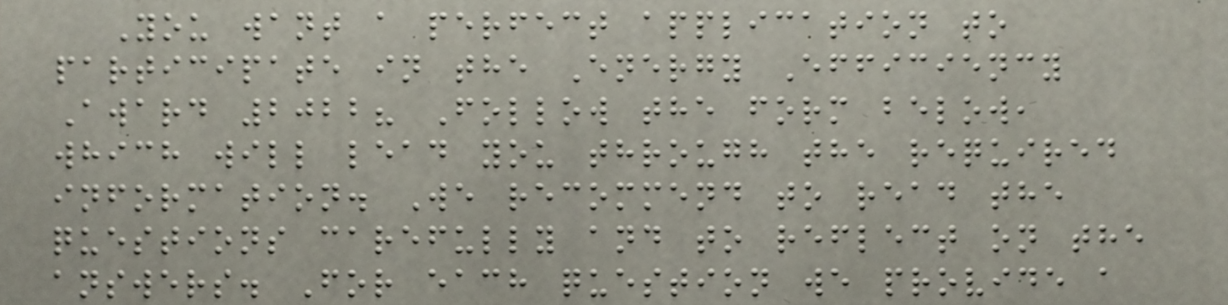You want a perfect application to
participate in the Energy Efficiency
Award 2022? Follow the form below,
which will lead you through the required
information. We recommend to read the
questions carefully and to reflect on the
answers. For each question we provide a
